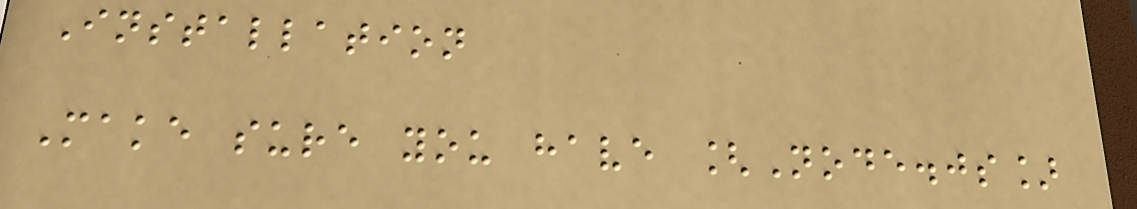Installation
Make sure you have [Node.js]
